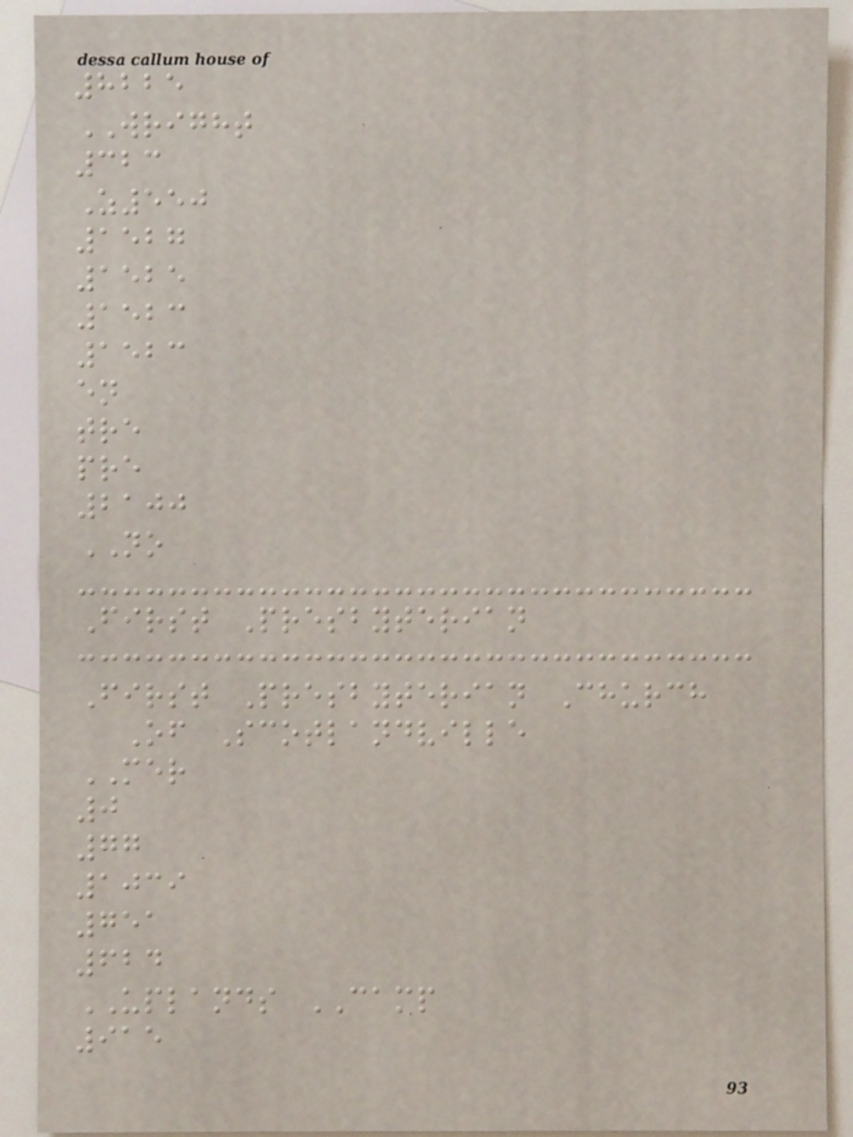8225
WRIGHT
323
Z550
1527
1525
1523
1523
en
tre
pre
2100
NO
First Presbyterian
First Presbyterian Church
Of Scotlandville
MER
0
77
1039
751
624
UPLANDS CAMP
915
